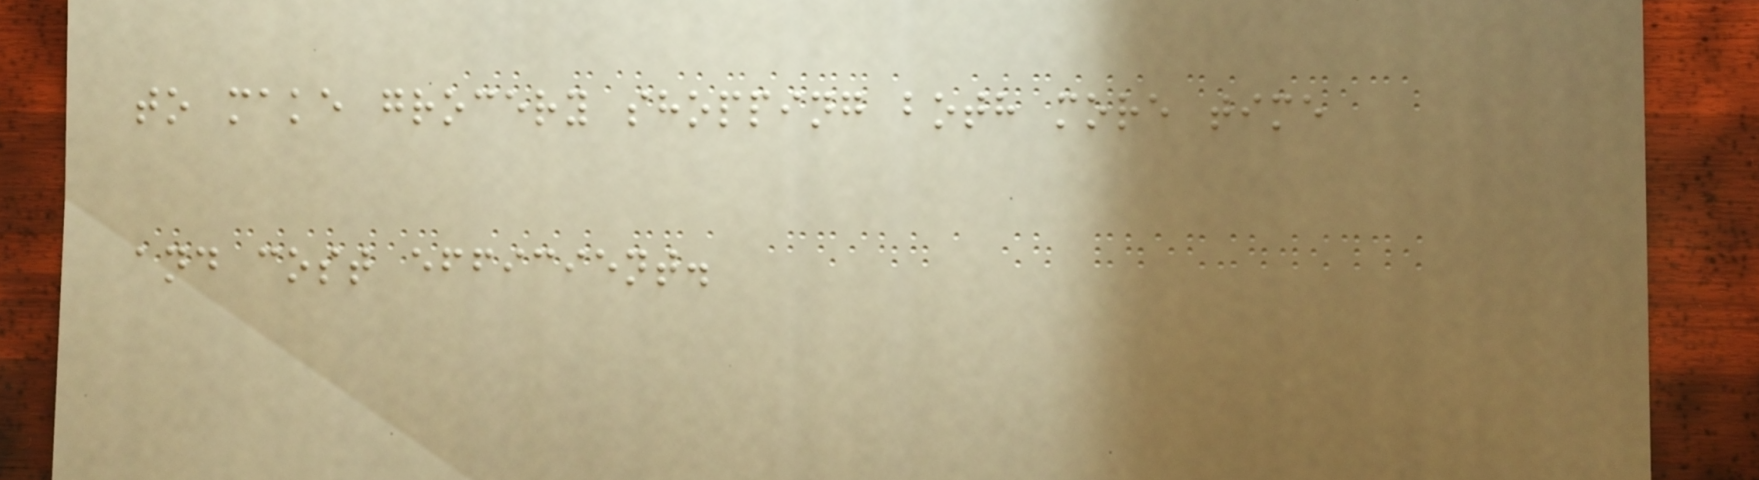to make grocery shopping both more time
and cost efficient.
